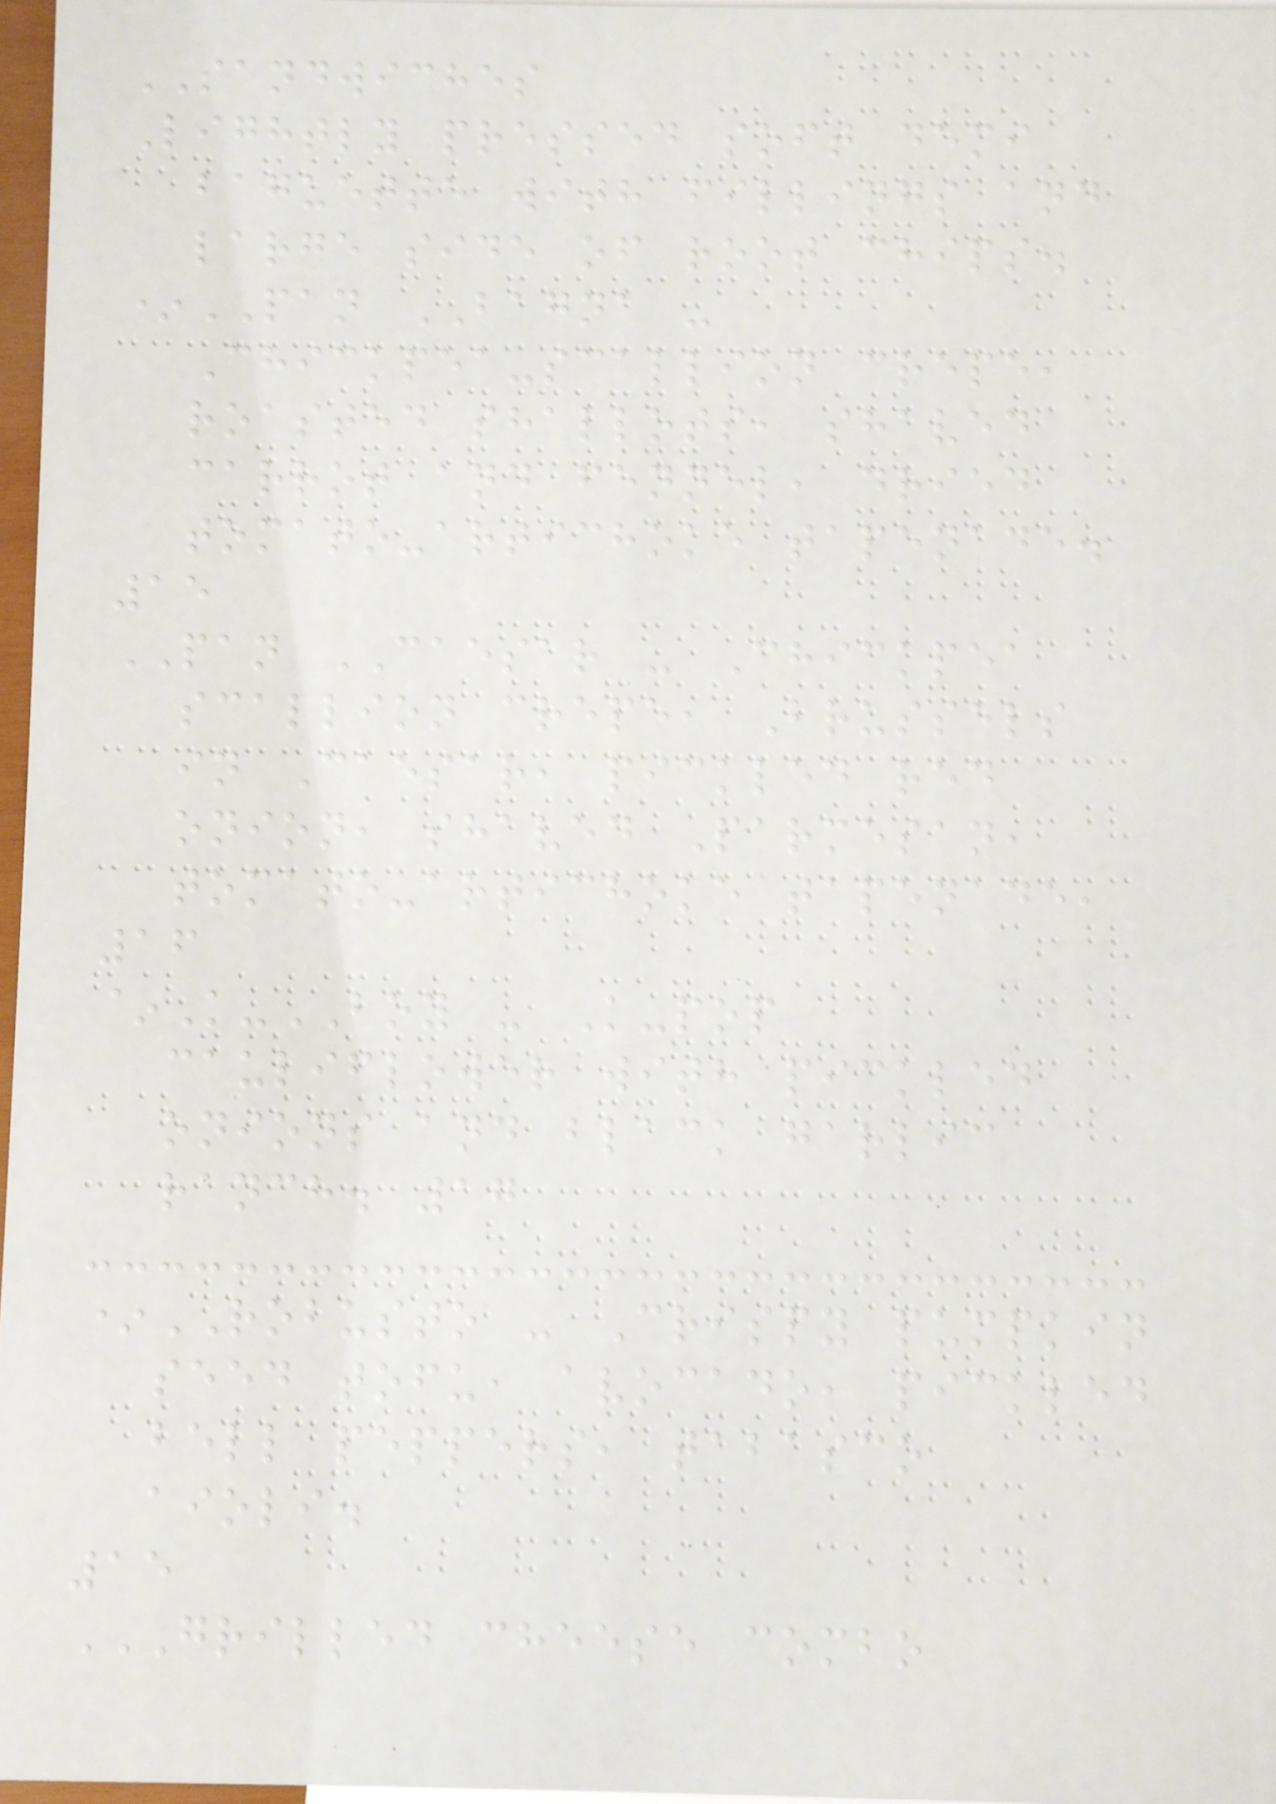SANDWICHES
Lightly pressed soft demi
baguette with fillings and
large side of root chips.
*PAN BAGNA -
Chickpea-scallion crepe,
roasted shallots, shaved
carrot and fennel, dried
tomato-artichoke tapenade.
15
PAN CAESAR - Chickpea
scallion crepe, Brussels
in Caesar, pickled red
onion, shaved Parmesan,
tomato-artichoke tapenade,
16
~K-BOY - K-pop
cauliflower with pickled
onions and black garlic
ranch. 17
*ROBUSTO - Crispy pumpkin
seed tofu, avocado, pickled
bell peppers, tabasco
aioli.
15
GRILLED CHEESE COMBO
